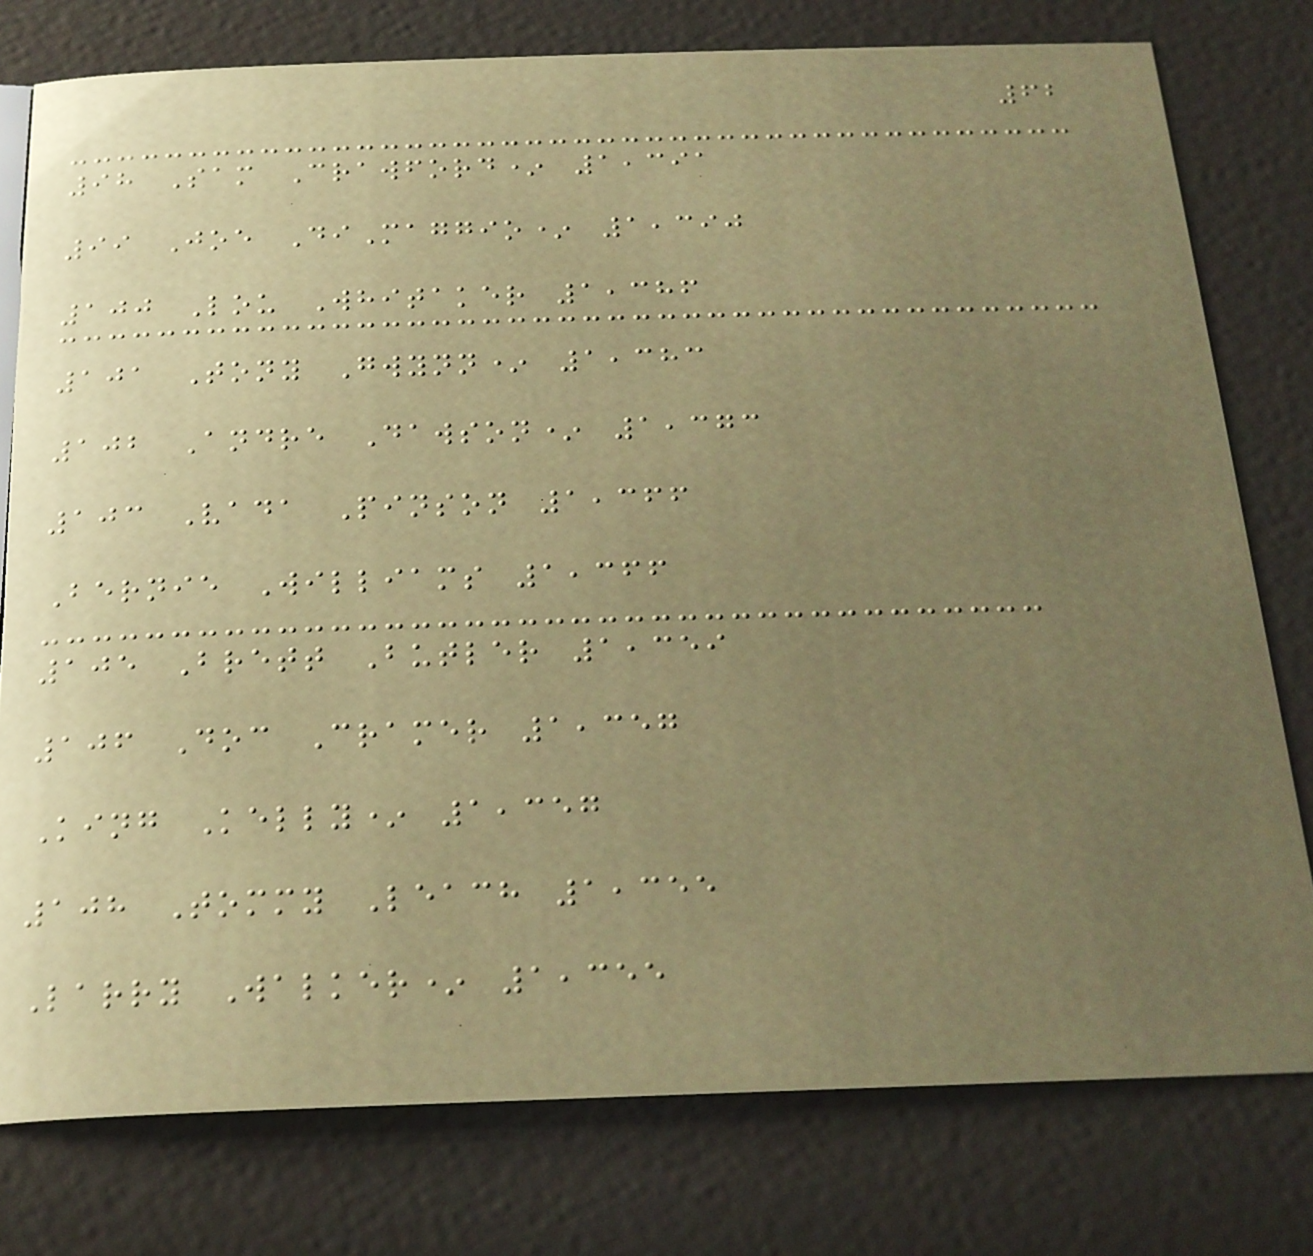62
98 Sam Crawford* 1,391
99 Joe DiMaggio* 1,390
100 Lou Whitaker 1,386
101 Tony Gwynn* 1,383
102 Andre Dawson* 1,373
103 Vada Pinson 1,366
Bernie Williams 1,366
105 Brett Butler 1,359
106 Doc Cramer 1,357
King Kelly* 1,357
108 Tommy Leach 1,355
Larry Walker* 1,355
